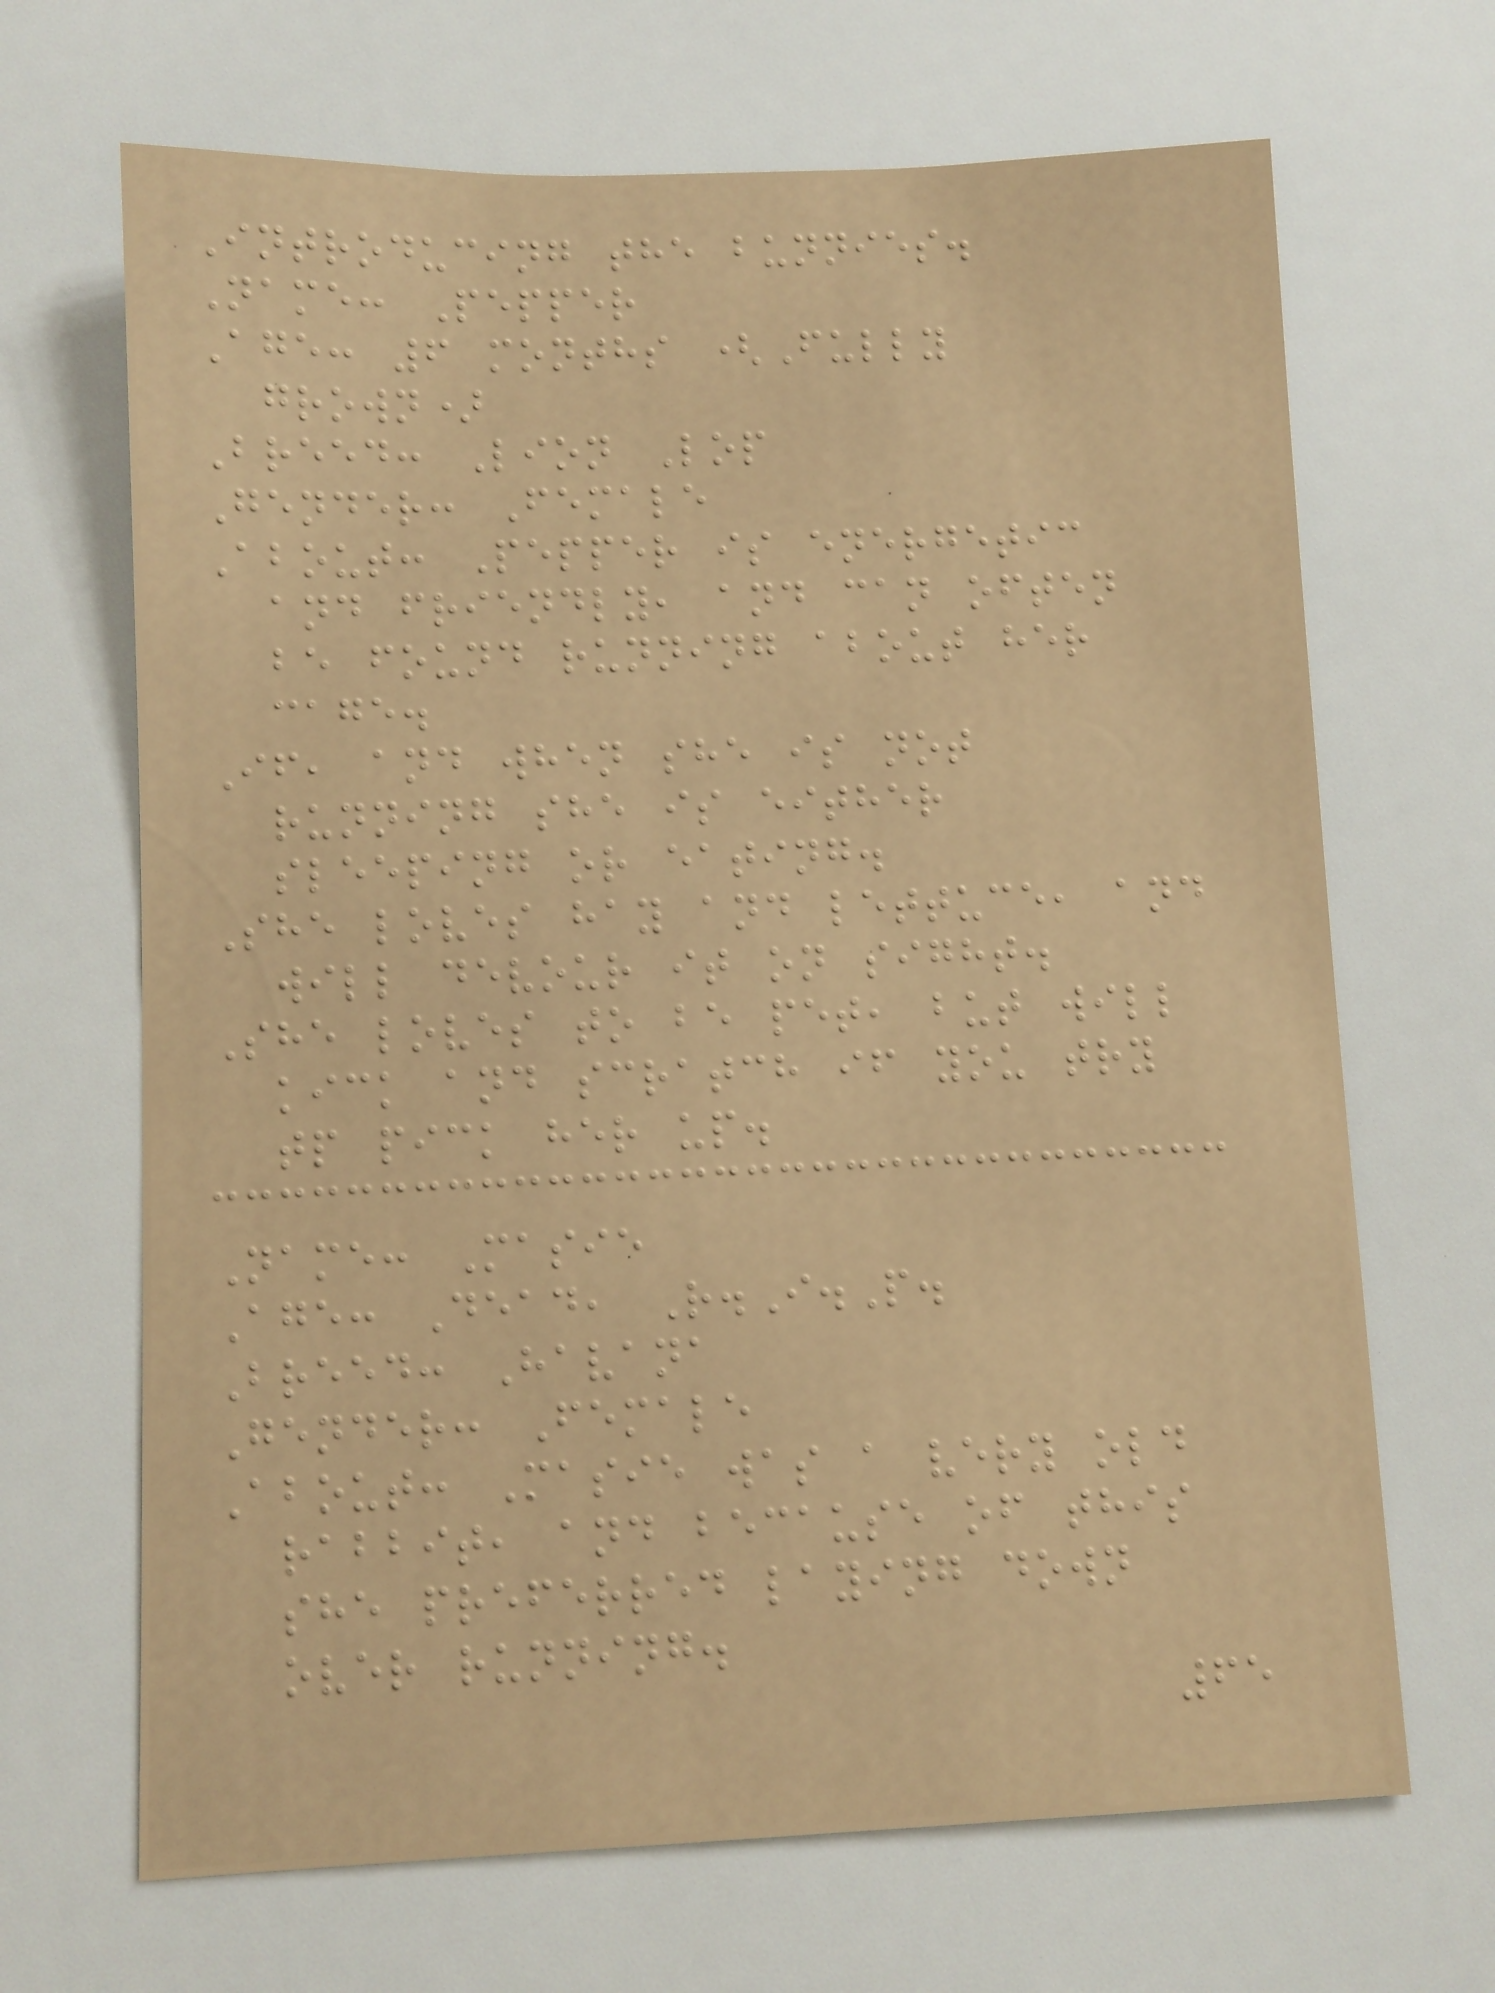Introducing the bunnies.
Name: Pepper
Age: 6 months (Fully
grown)
Breed: Lion Lop
Gender: Female
About: Pepper is energetic
and friendly, and can often
be found running about her
cage.
If, and when she is not
running she is either
sleeping or eating.
She loves hay and lettuce, and
will devour it on sight.
She loves to be pet, but will
kick and scratch if you try
tp pick her up.
Name: Masie
Age: Dead, R.I.P.
Breed: Havana
Gender: Female
About: Masie was a very old
rabbit, and because of this
she preferred laying down
over running.
65
